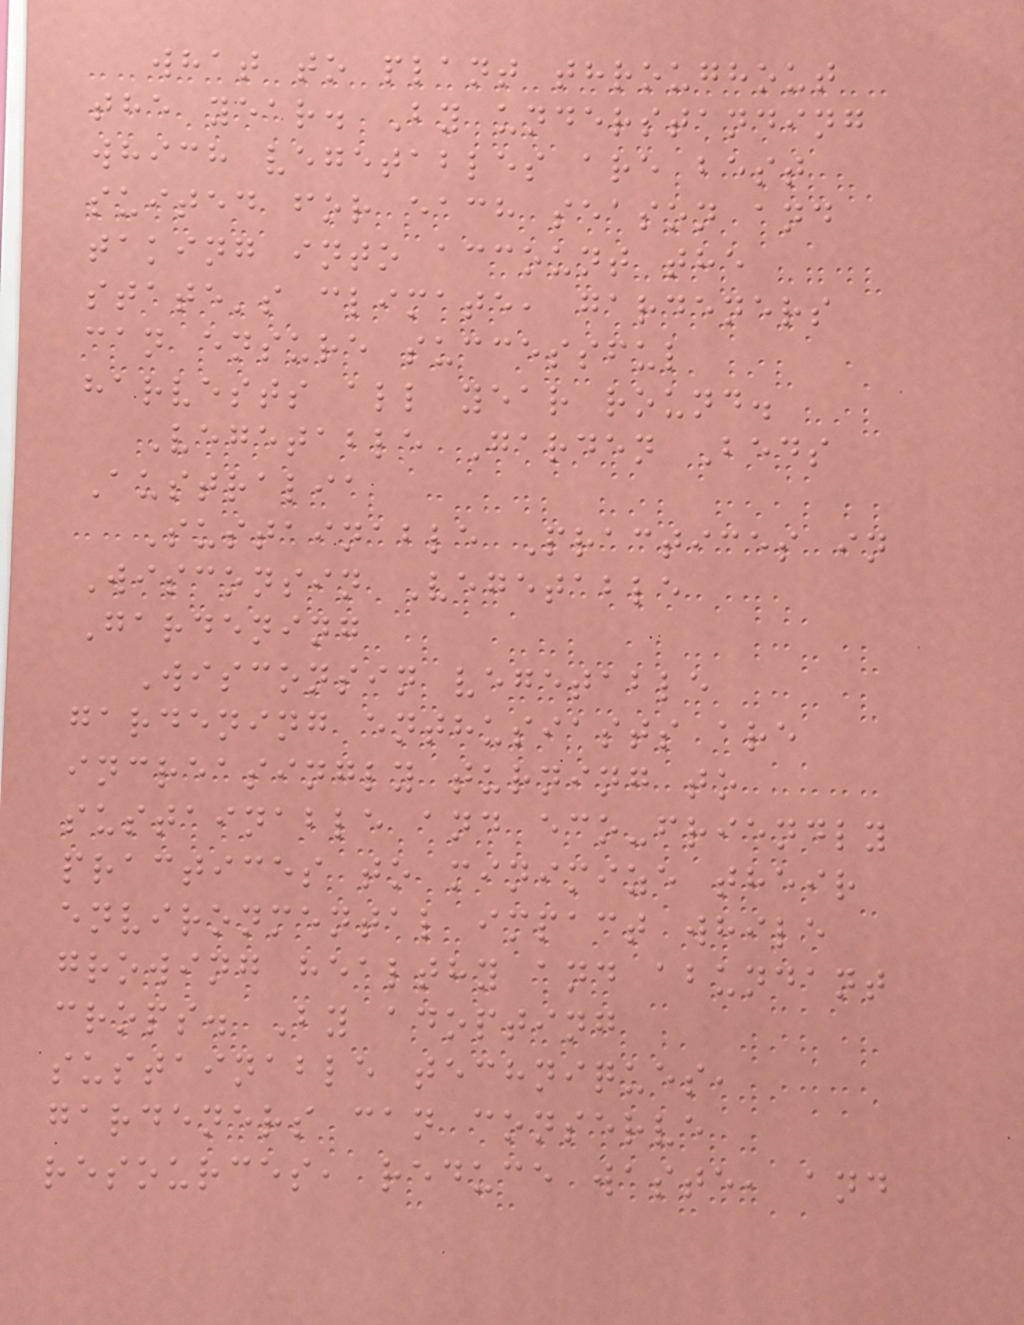what to plant throughout
the year. By understanding
which vegetables are best
suited for each season and
taking into account the
state's climate, gardeners
can ensure successful
harvests all year round.
Vegetable Garden Beds
Australia
Sustainable Practices in
Wisconsin Vegetable
Gardening
Wisconsin vegetable
gardening enthusiasts are
increasingly turning to
sustainable and eco-friendly
practices to minimize their
environmental impact while
growing healthy and abundant
crops. By adopting
sustainable techniques,
gardeners can conserve
resources, reduce waste, and
